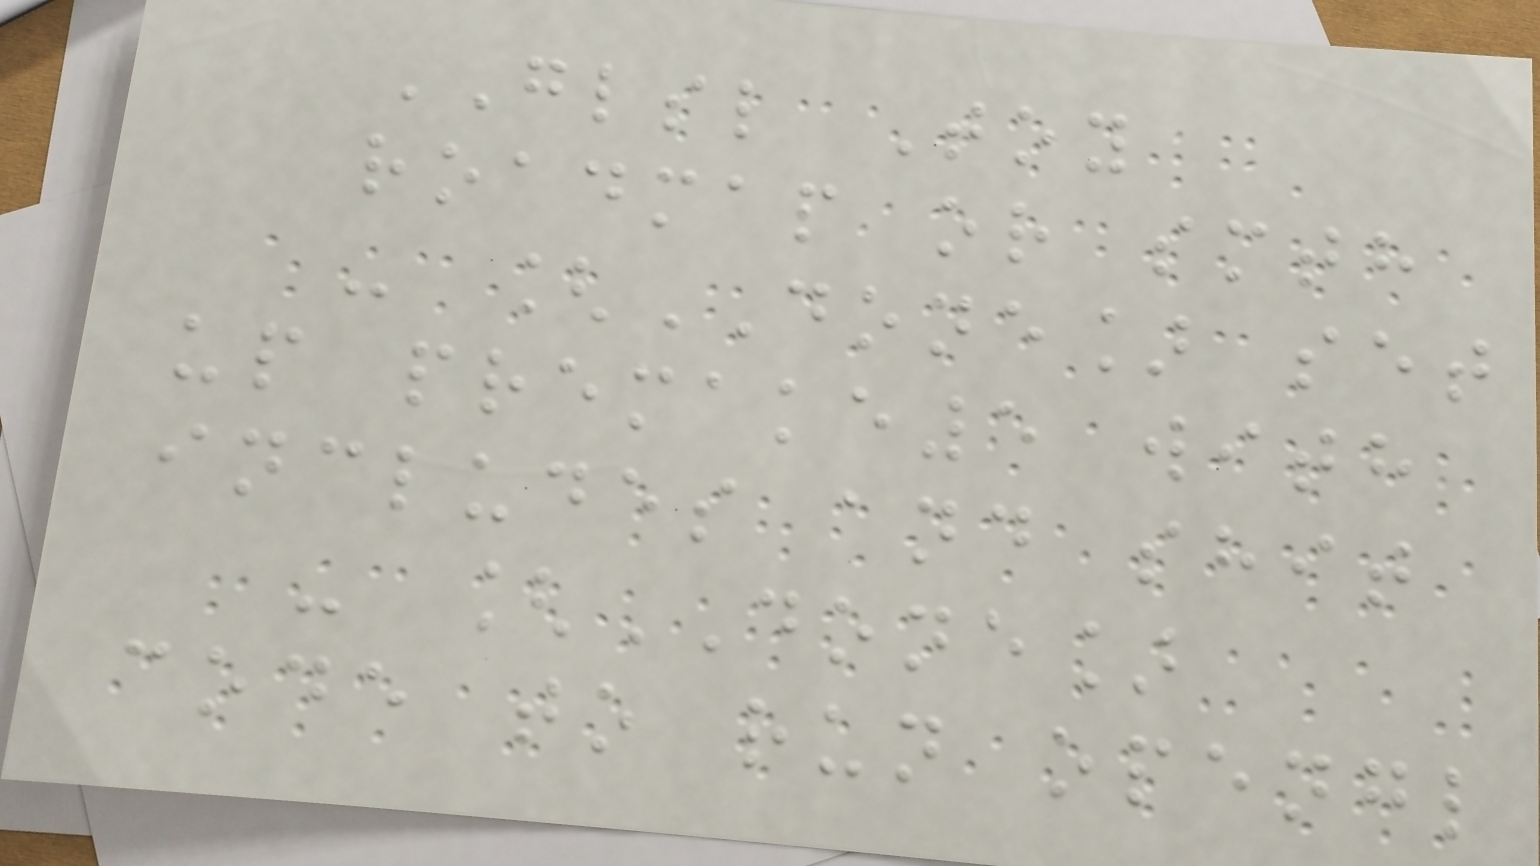GLSL Toy
roadmap or smth
- [DONE] set
up premake5 with
includes and shit
- [DONE]
code to run opengl
